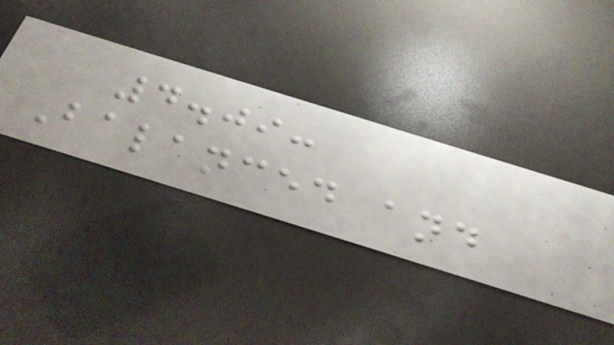4.09:
Balanced and
